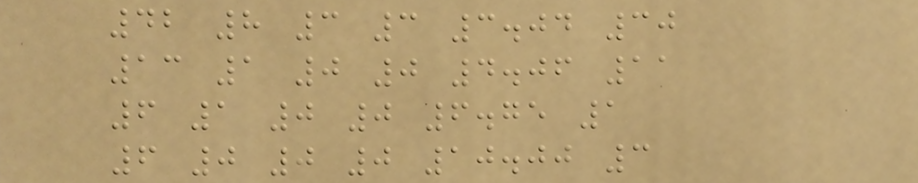42 8 3 3 3.04 30
13 1 0 0 4.06 11
6 1 0 0 6.75 1
6 0 0 0 10.00 3
